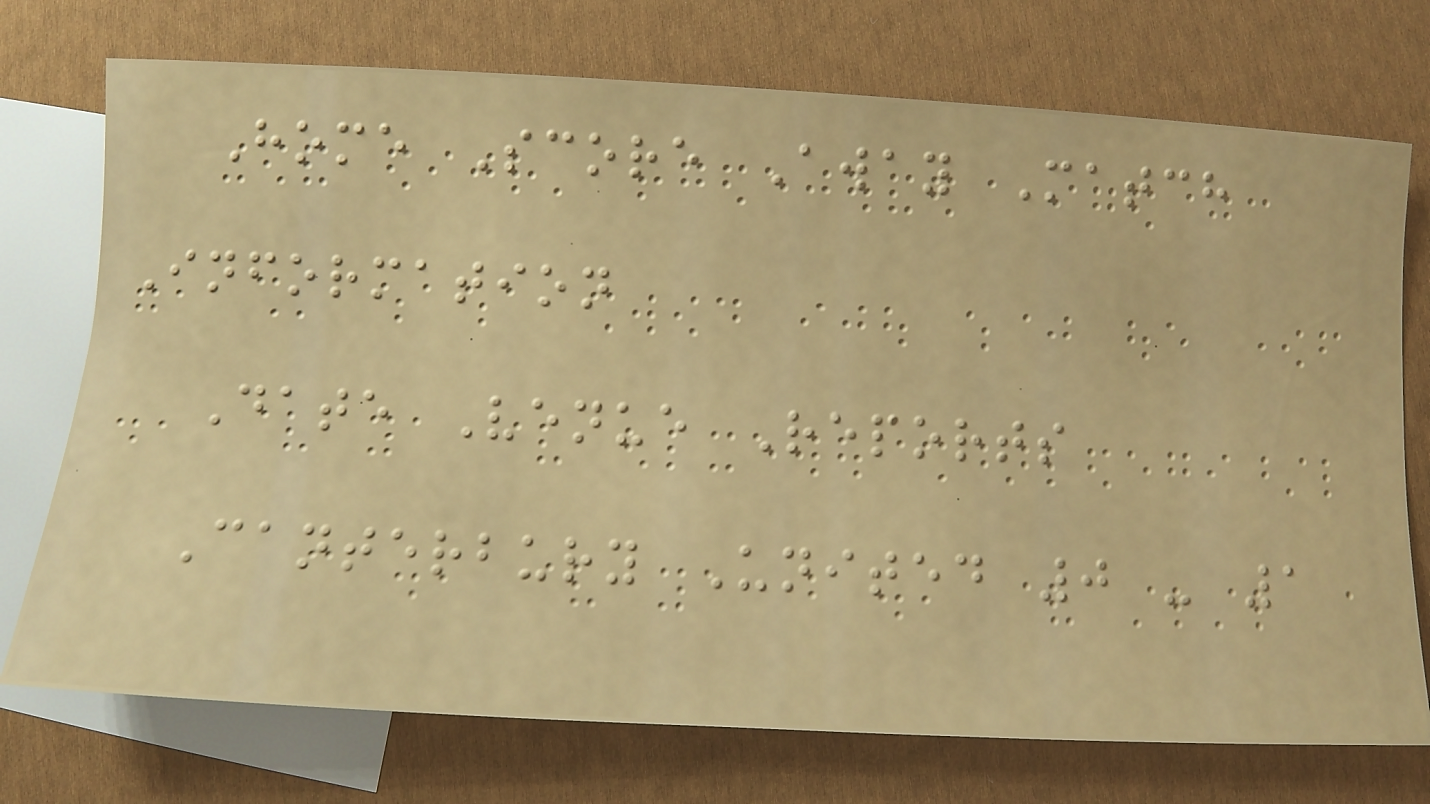Home Score Away Match
Information
Date Venue Reports
Canterbury United 0 - 1
